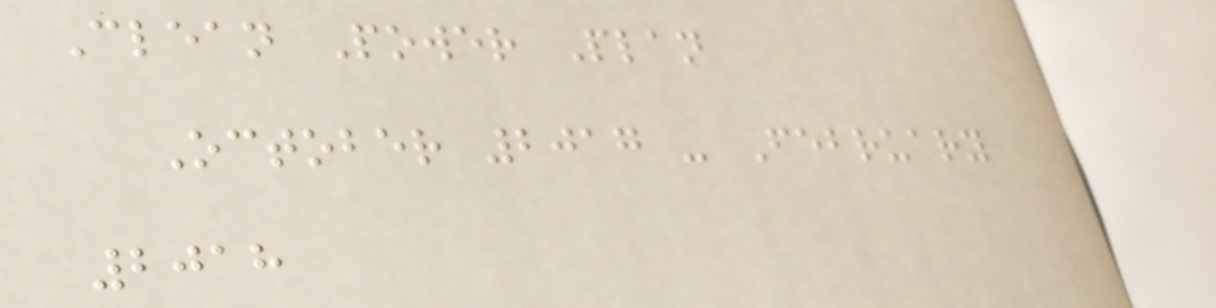Clean Power Plan
October 2017 - February
2018
